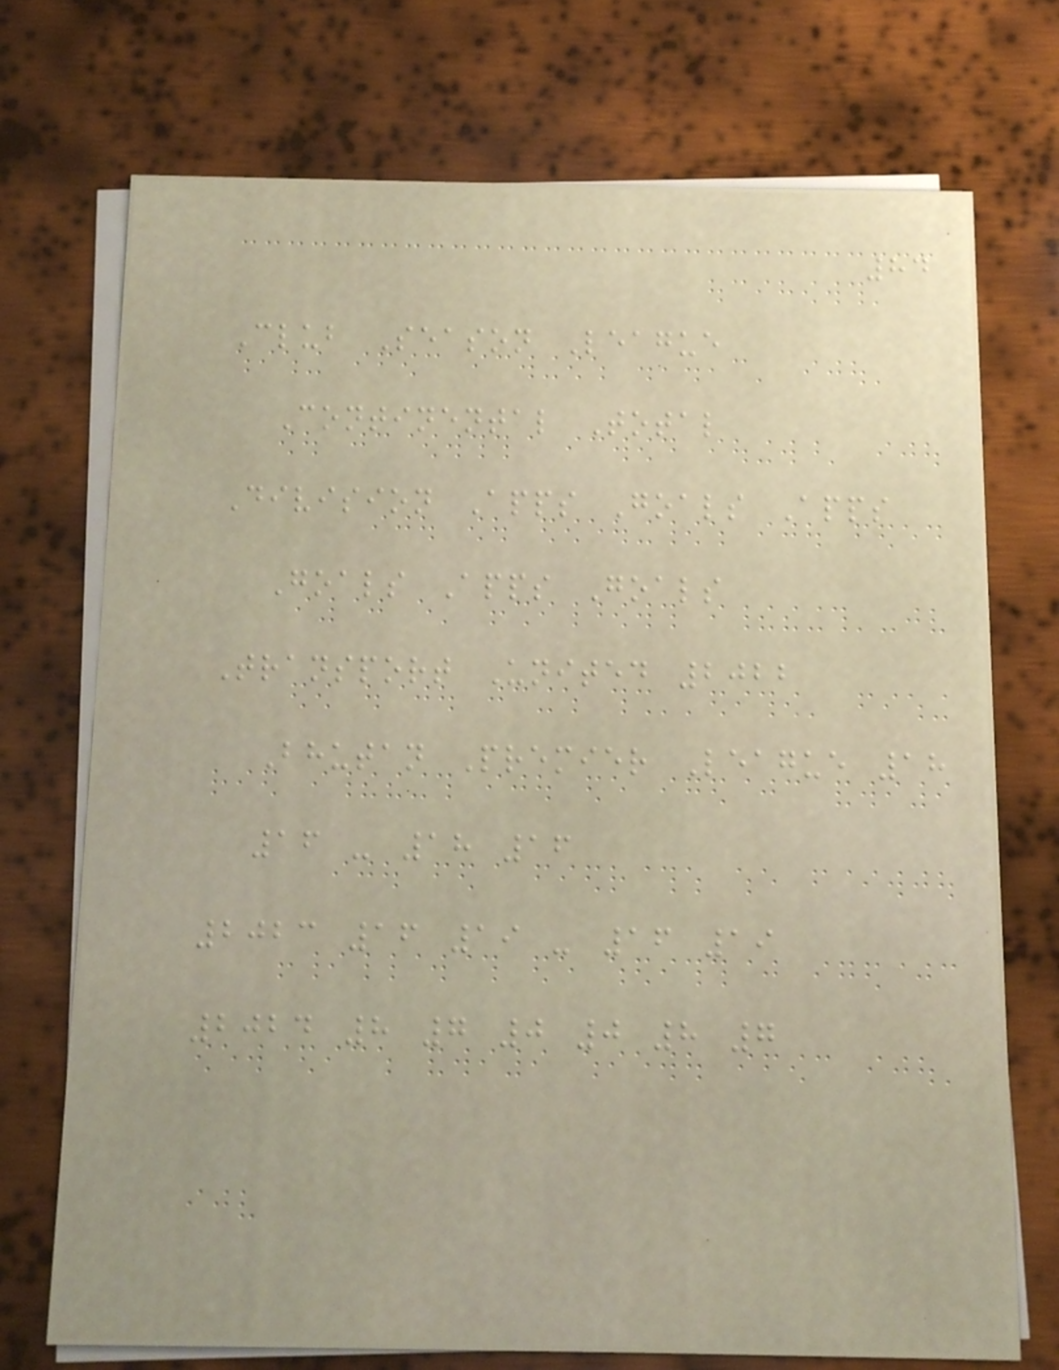84
Club Season League
Continental Total
Division Apps Goals Apps
Goals Apps Goals
Transport United 2022
Bhutan Premier League 18
16 - 18 16
2023 16 19 - 16 19
2024 8 7 0 0 8 7
